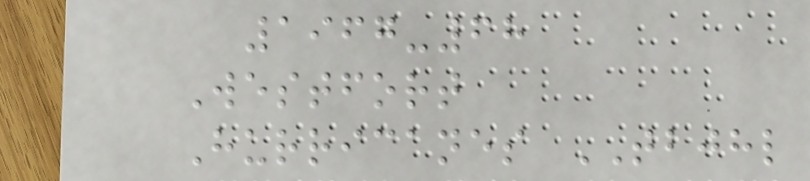1967-68
Westfort
Hurricanes TBJHL
